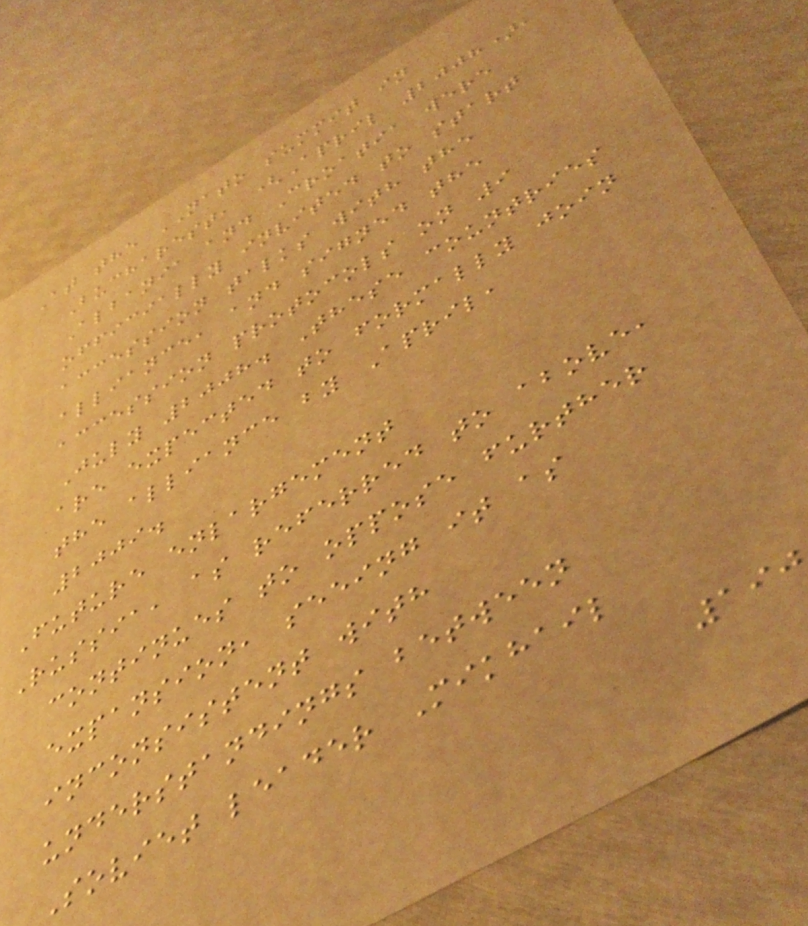At the NATO summit in
Bucharest, (April 2008),
Albania and Croatia were
officially invited to start
accession talks with the
alliance, and signed the
accession protocols on 9
July 2008. These countries
are expected to formally join
the alliance by April,
2009.
Future enlargement
Russia, as referred to above,
continues to oppose further
expansion, seeing it as
inconsistent with
understandings between
Soviet leader Mikhail
190
